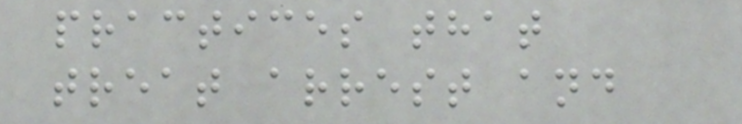practices that
treat arrest and
